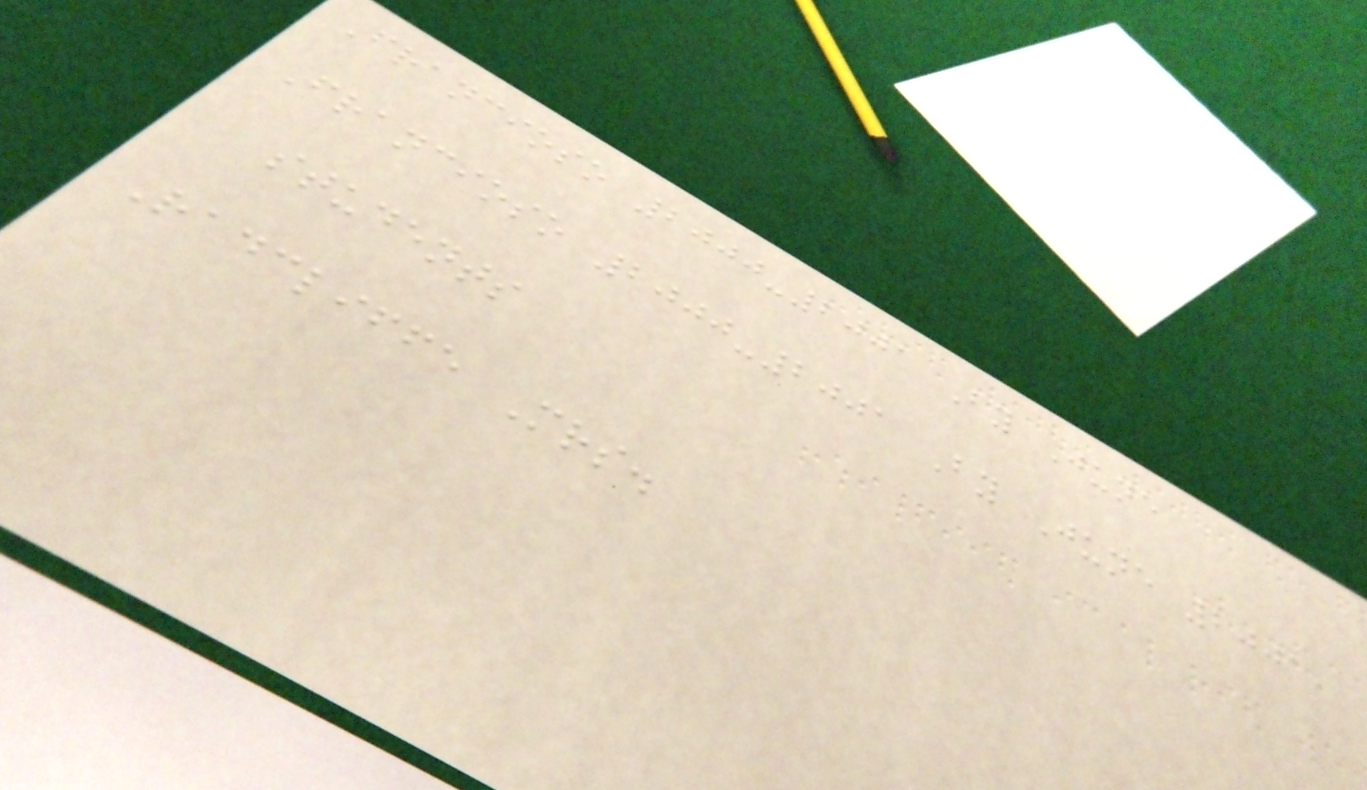Francioso 2000-2001 By June
Francioso 2000-2001 By June 2001,
students
Radcliffe Mrs.
